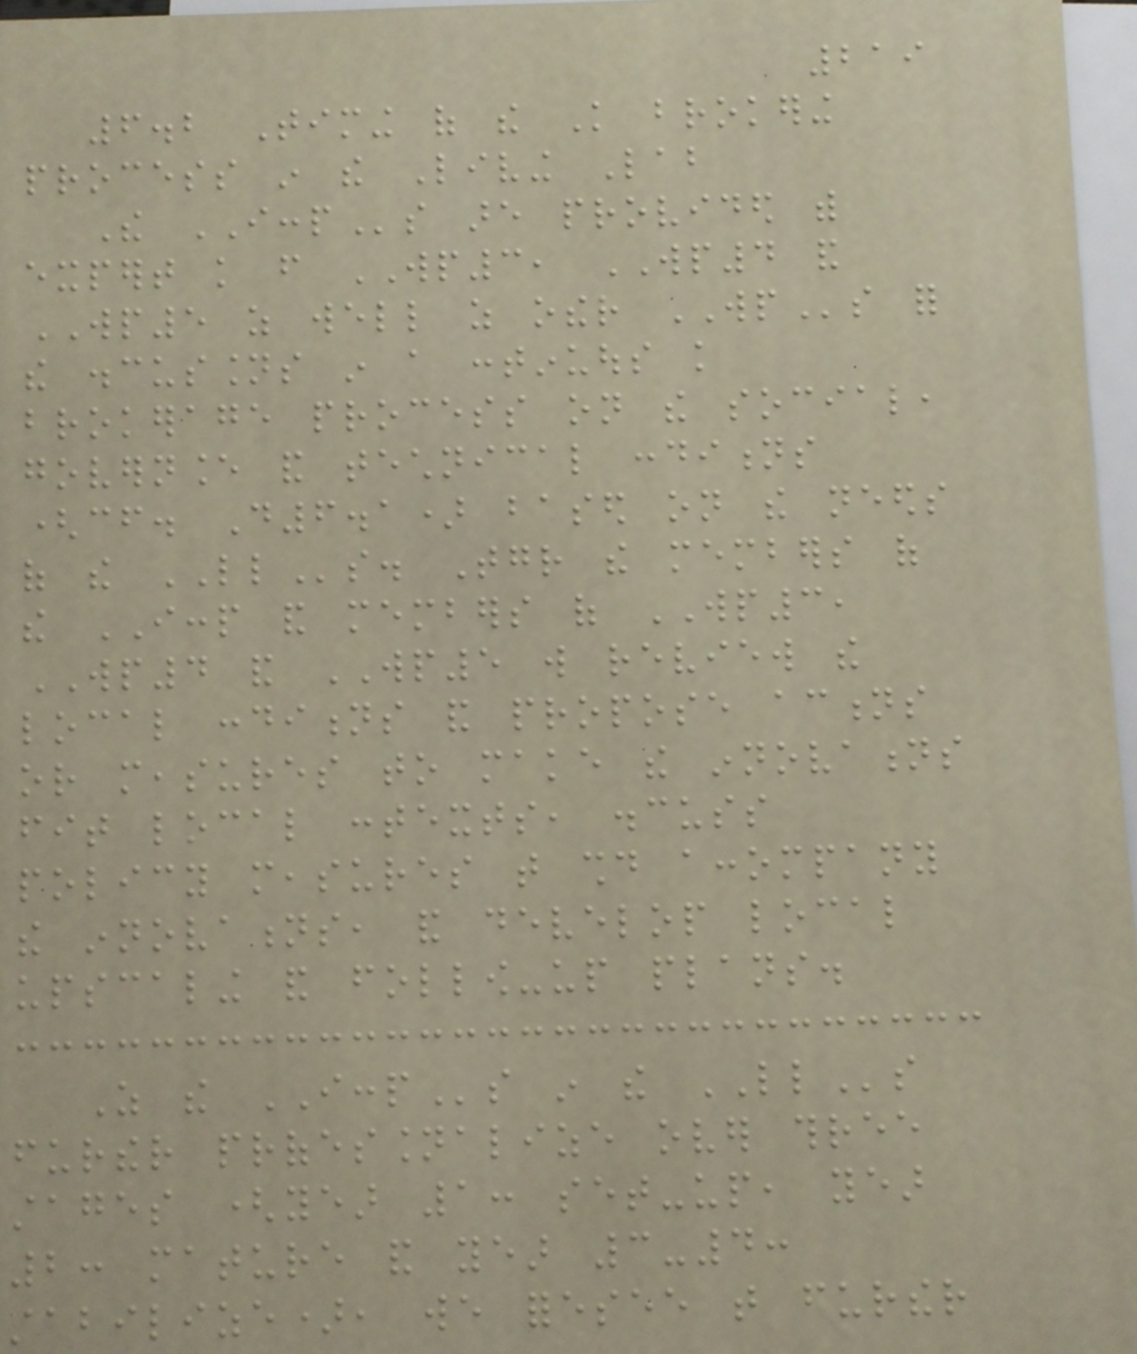219
6.2 Timing of the Knowledge brokering
process in the Living Lab
The ICCPs are provided with
expert knowledge from WP3, WP4 and
WP5 as well as other WPs for
the discussions in a continuous knowledge
brokerage process on the social,
governance and technical conditions
(cf. D6.1) based on the needs
of the LLs. Together the members of
the ICCP and members of WP3,
WP4 and WP5 will review the
local conditions and propose actions
or measures to make the innovations
fit local contexts, discuss
policy measures that should accompany
the innovations, and develop local
upscaling and follow-up plans.
As the ICCPs in the LLs
further professionalize over three
stages (year 1: set-up, year
2: mature and year 3-4:
stabilize), we foresee that further
